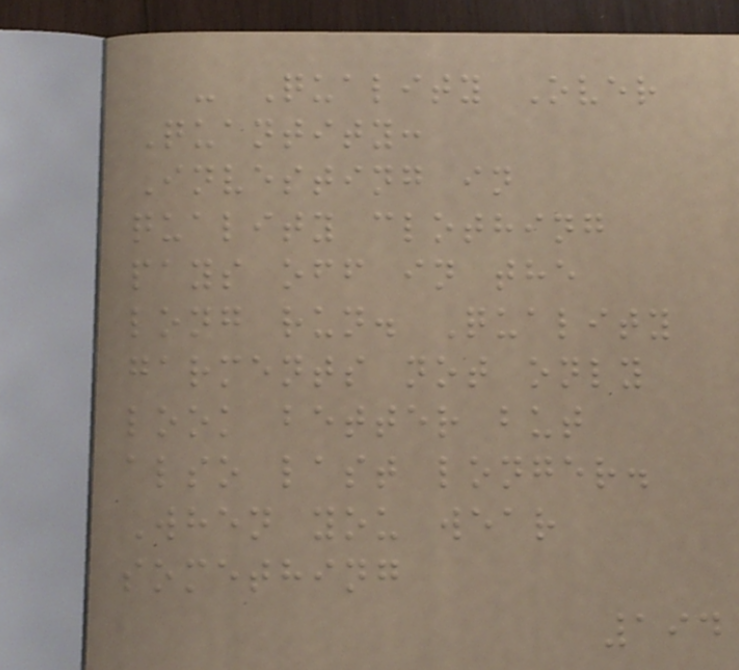- Quality Over
Quantity:
Investing in
quality clothing
pays off in the
long run. Quality
garments not only
look better but
also last longer.
When you wear
something
194
